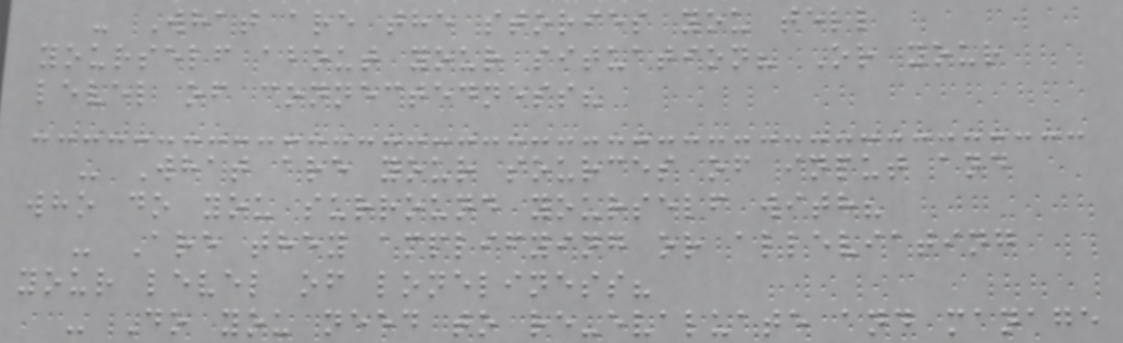- What are the stories you tell
yourself about your situation? Or your
level of connectedness?
- What are your sources of input and
who do you surround yourself with?
- Are they amplifying or alleviating
your level of loneliness?
- Do you need to re-evaluate and manage
